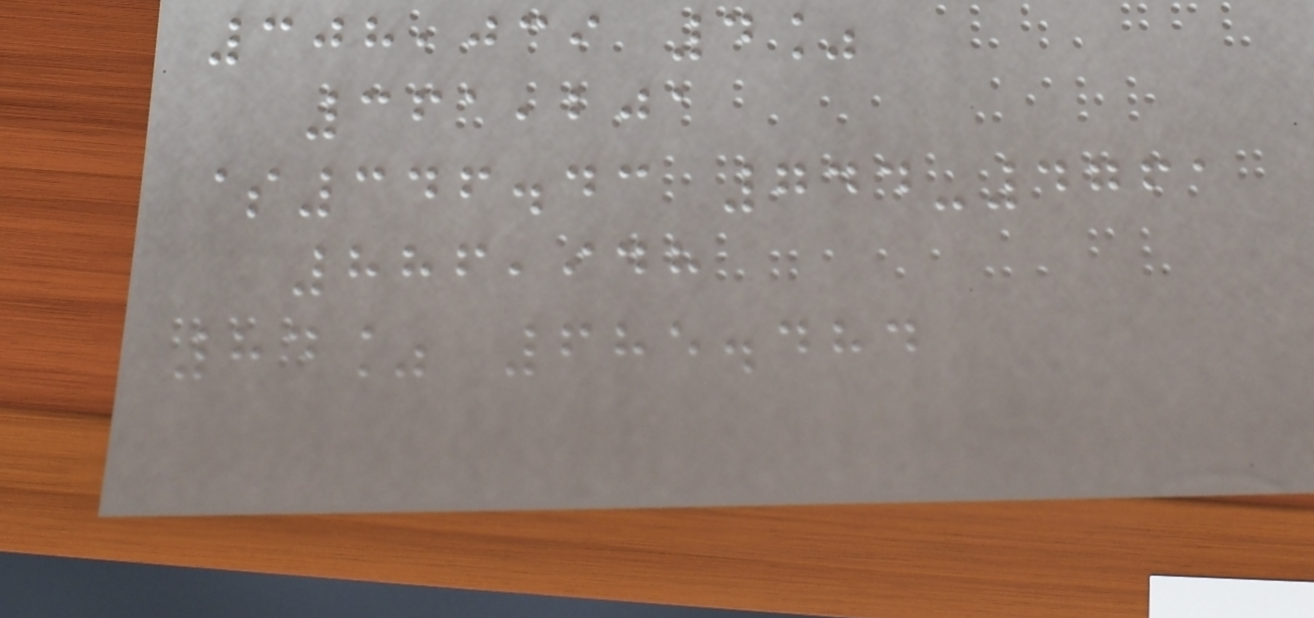308,039 4%
361,201
$346.43 744-4761
886,948
84% 685.484
